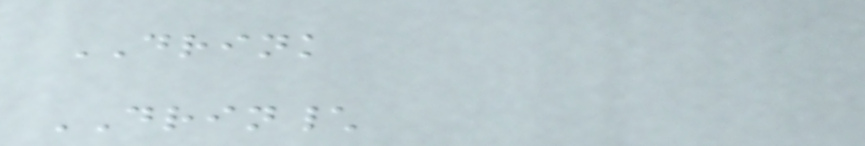DRINK
DRIN\
